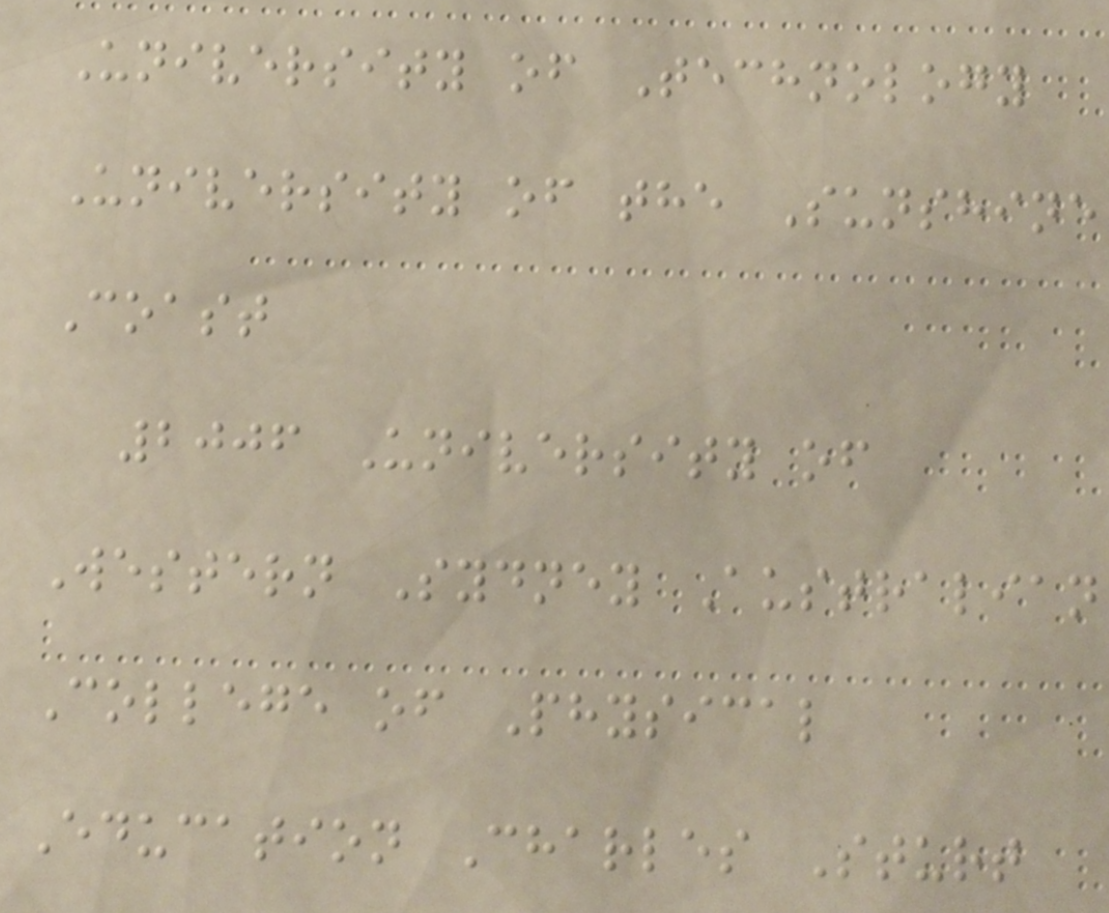University of Technology
University of the Sunshine
Coast
2006 University of
Western Sydney Australian
College of Physical
Education Charles Sturt
